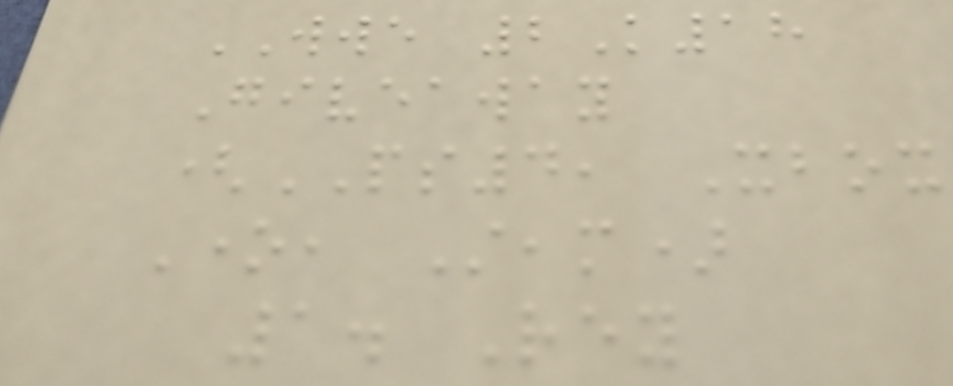WWE 2K18
Giveaway
(PS4, Xbox
One, Steam)
1. Rey
